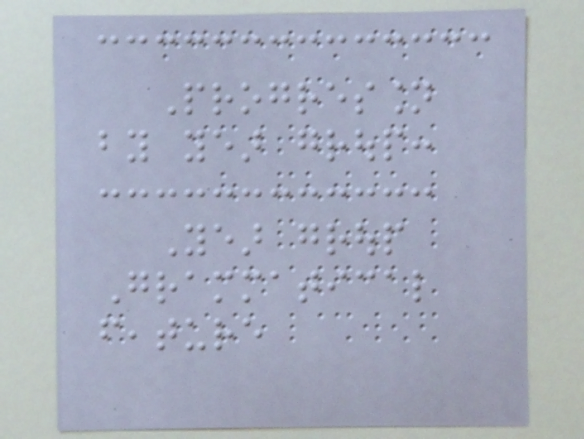Progression
by year group:
Year group
Grammatical
feature
